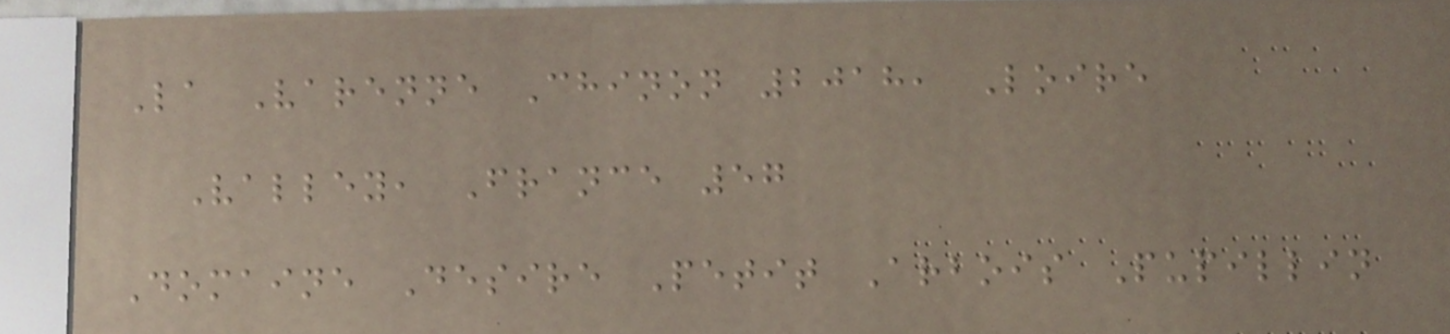La Varenne Chinon 2018, Loire
Valley, France 57
Domaine Desire Petit Arbois Pupillin
